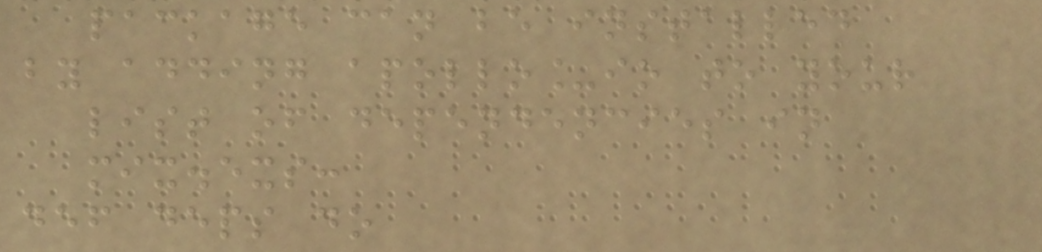package can be installed
by adding apollo_io to your
list of dependencies in
mix.exs:
def deps do
